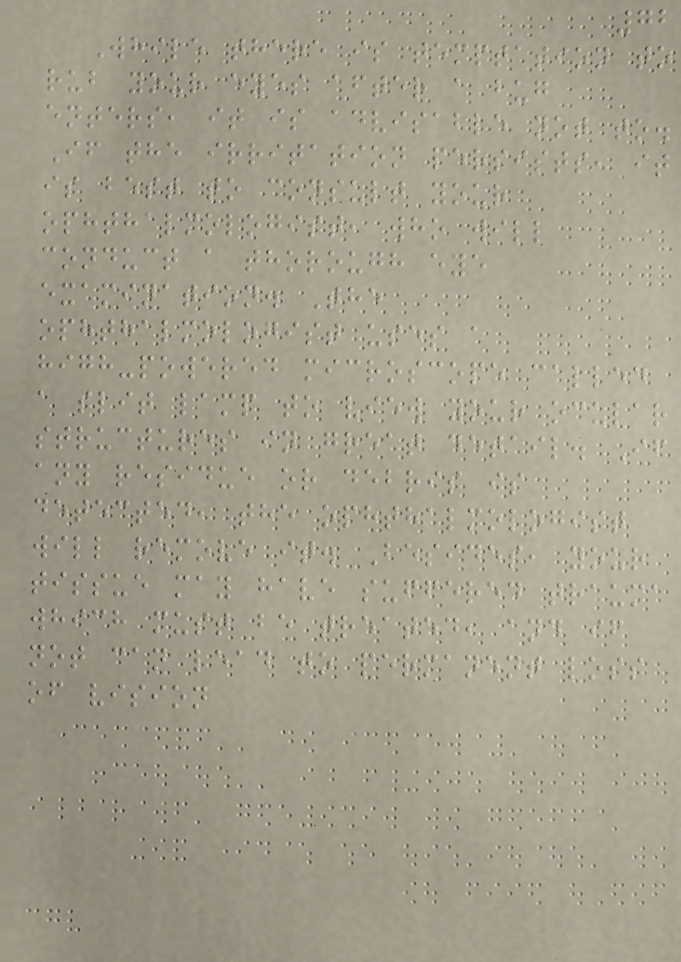72
While there is temptation to
rub your eyes after a bug
enters, it is advisable not to.
If the irritation persists, it
is best to consult your
ophthalmologist, who will
conduct a thorough eye
examination. The
ophthalmologist uses a
high-powered microscope called
a slit lamp to view your ocular
structures in great detail. If
any residue or debris is
detected, the ophthalmologist
will remove it. Besides, your
tissue may have suffered trauma
which must be treated, and if
not can lead to permanent loss
of vision
